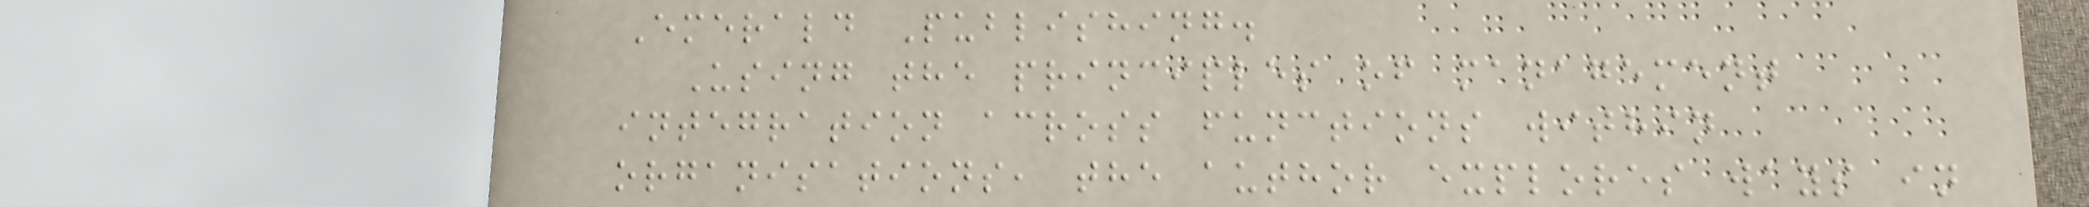Emerald Publishing.
Using the principles of management
integration across functions within
organisations, the author explores ways in
